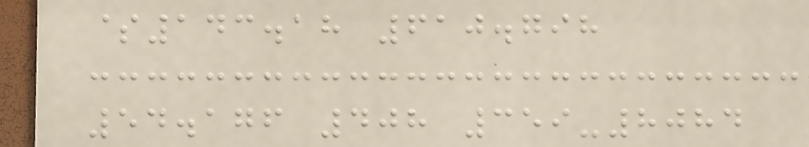$143.18 610.798
54.176 408 359-8084
